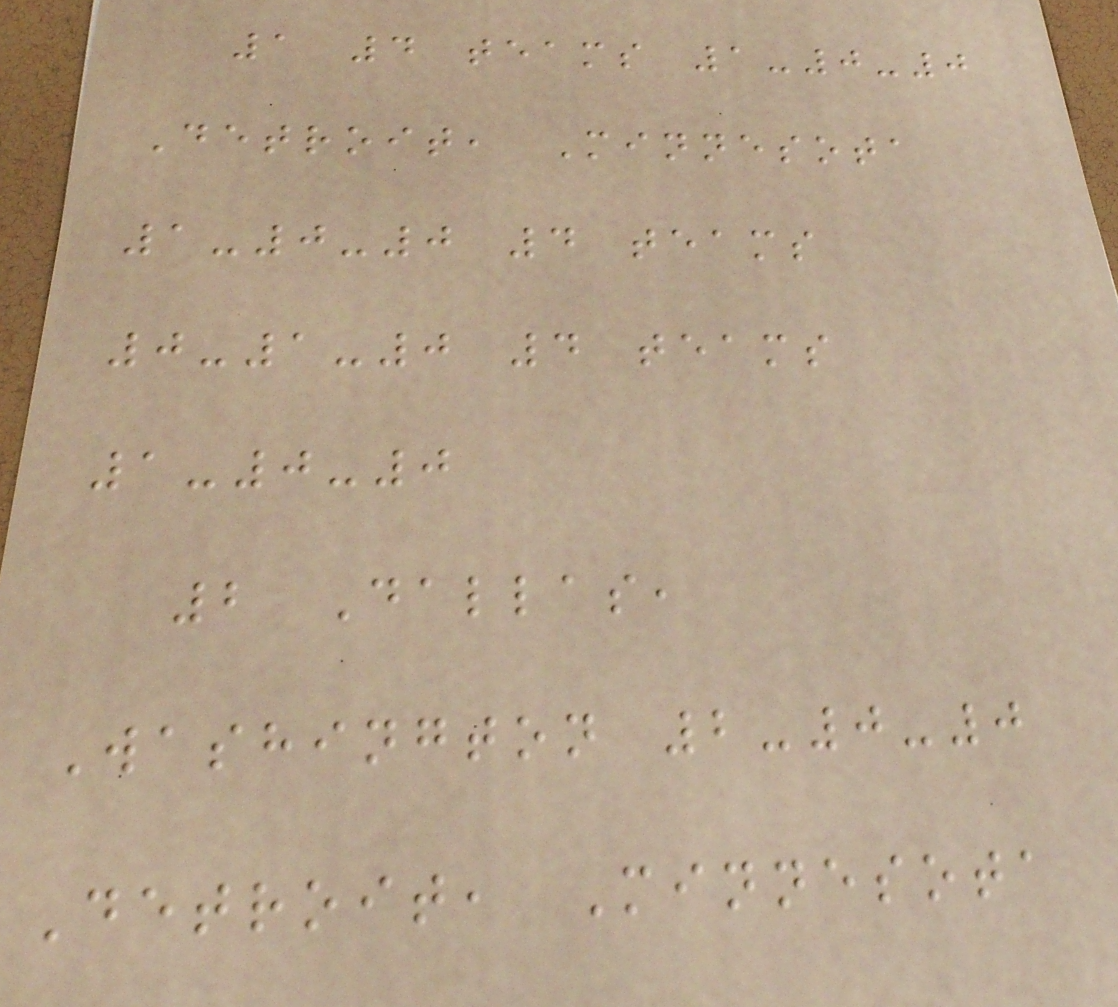1 4 teams 1-0-0
Detroit, Minnesota
1-0-0 4 teams
0-1-0 4 teams
1-0-0
2 Dallas,
Washington 2-0-0
Detroit, Minnesota
